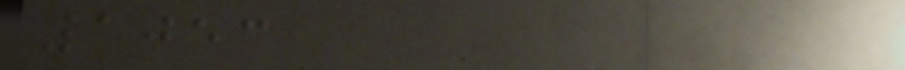1053
